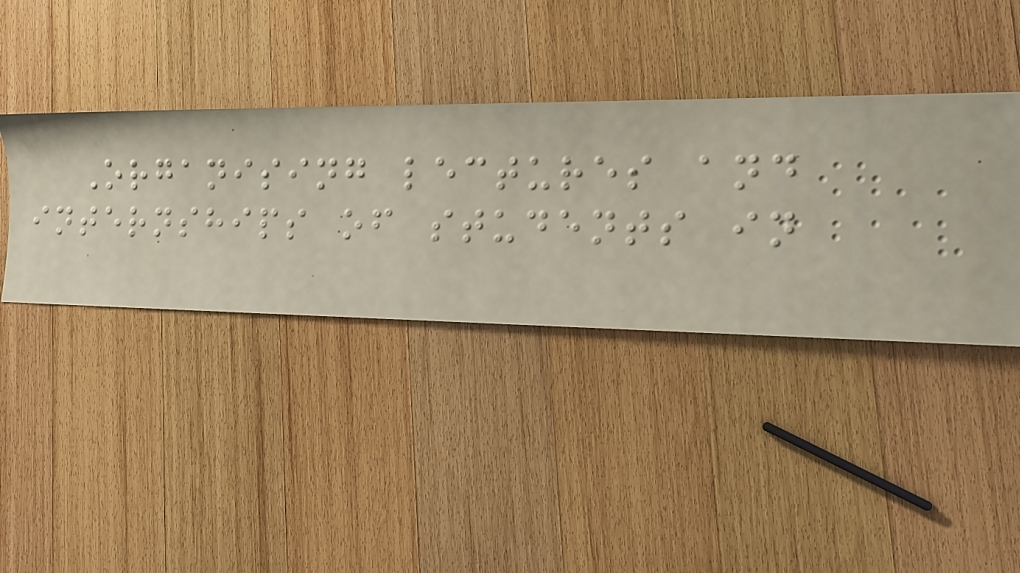Organising lectures and
internships of students in
